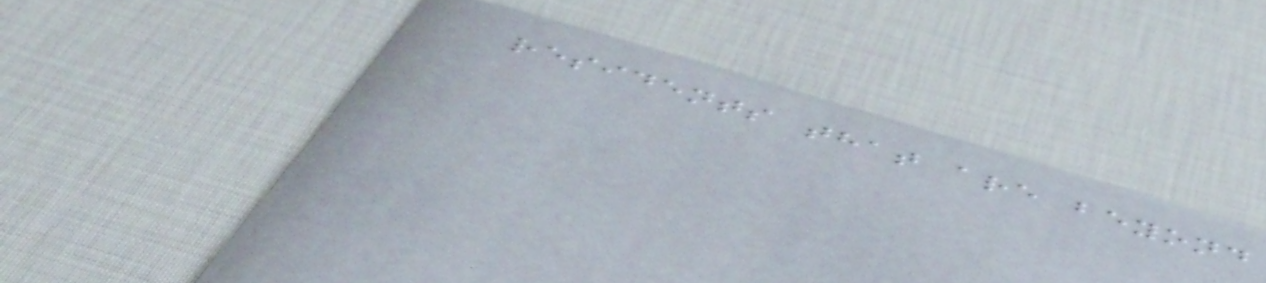residents that are beyond
